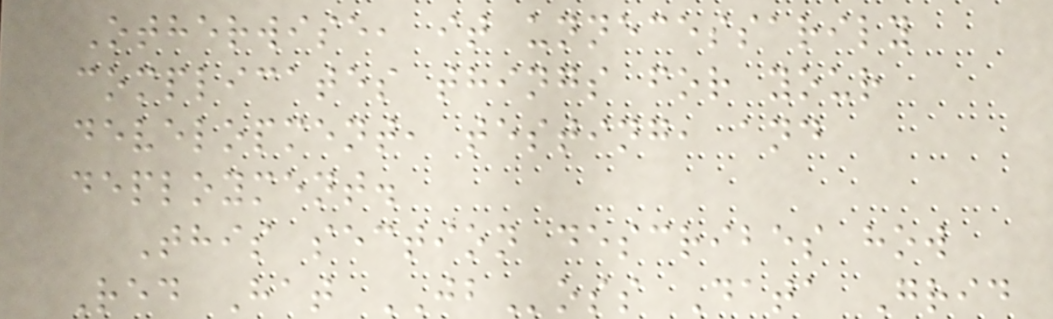Otherwise, it unnecessarily
complicates things for your
development, testing, and
deployment.
This section describes how
Red Hat JBoss Data Grid
